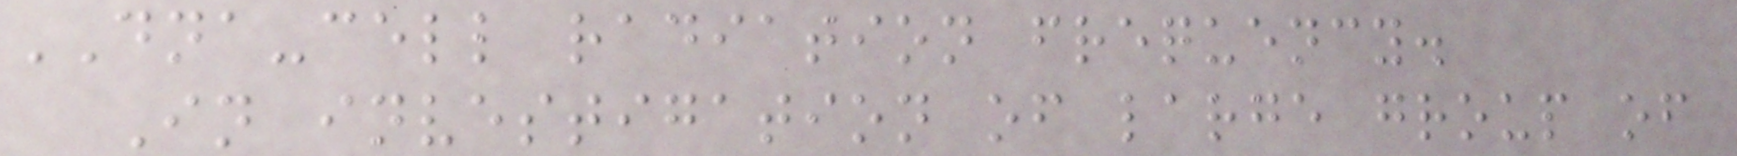DNA-cell radiation frequency.
In investigation of large group of
